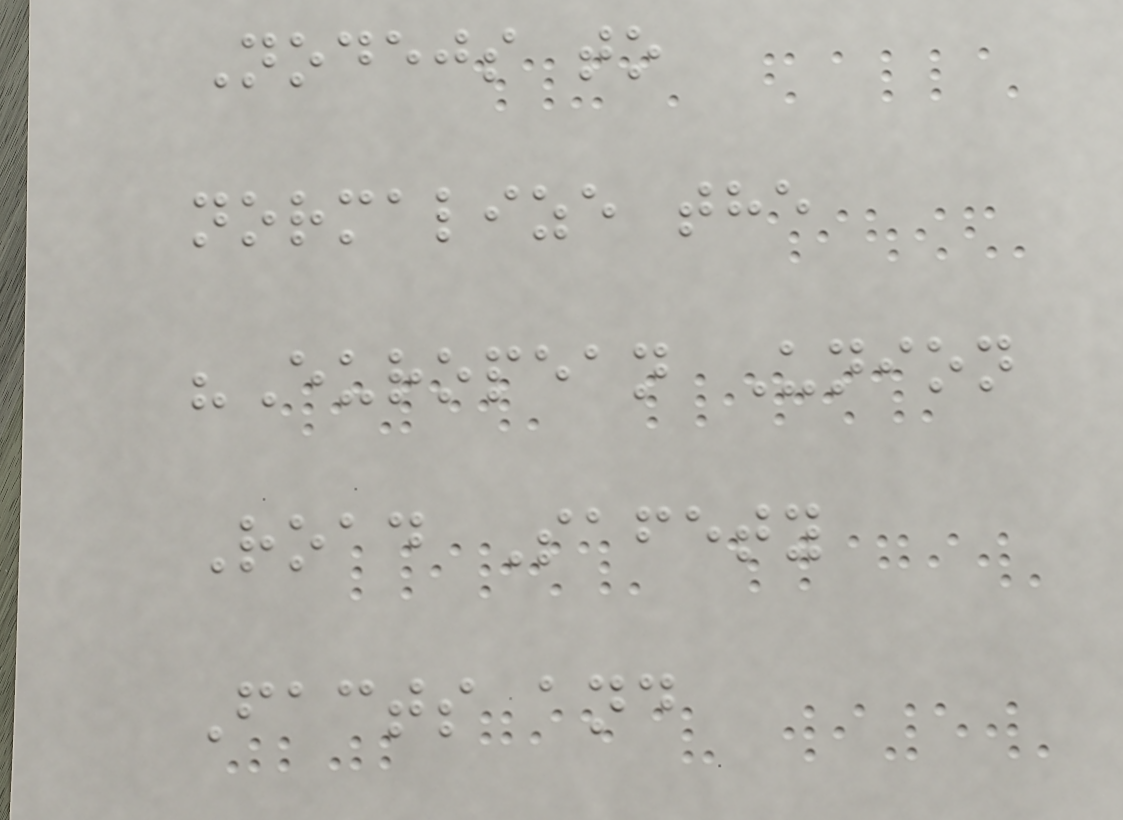Nodejs to
normalize the
"European Union
Road Safety
Facts and
